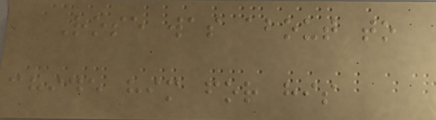Rose was about to
chide him for his
